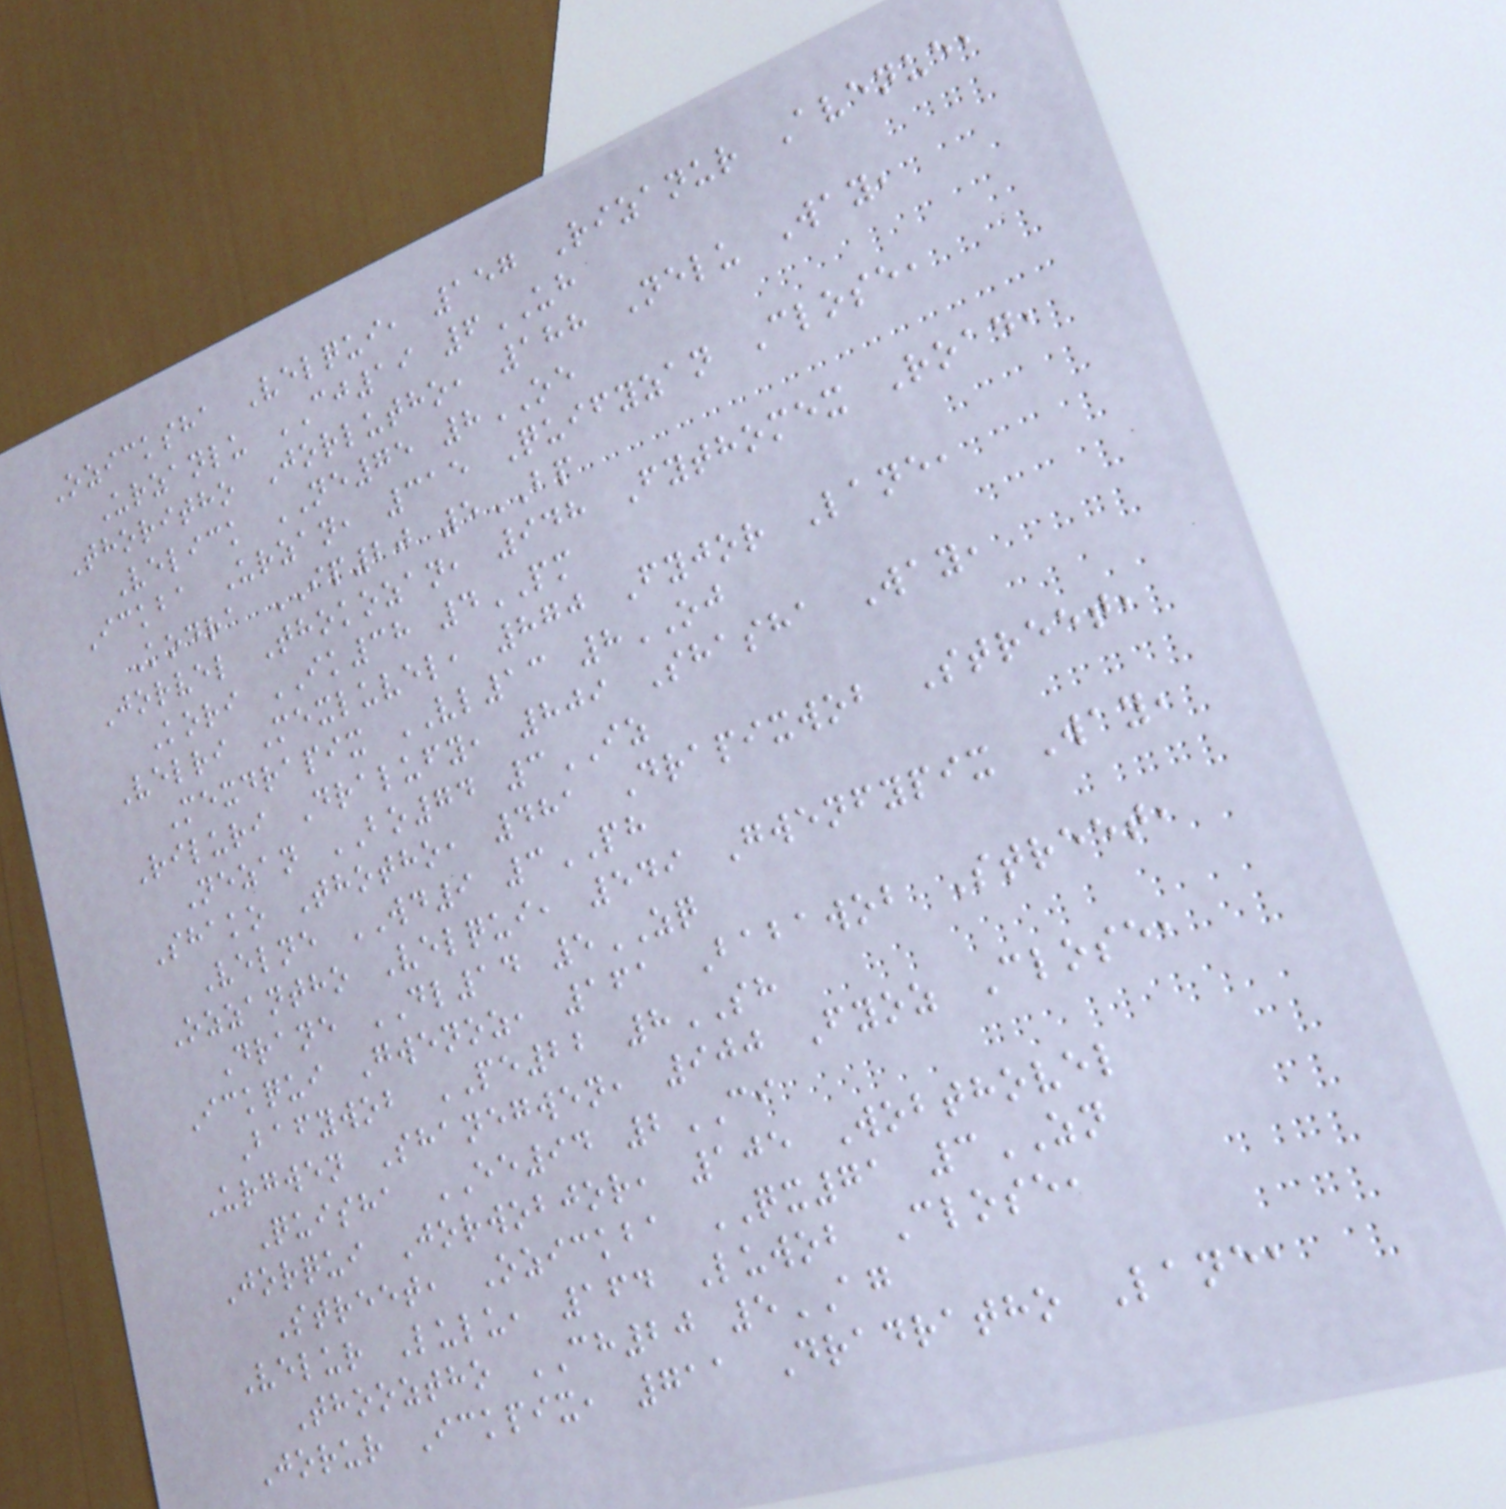Ozicksha Velqui, 157 Rizanur Avenue,
Urzanlu CJ19 6UH
Thoritho Jorlutho, 188 Nelu Way,
Velick NE75 8OE
Ickba Urzan, 315 Quifyzan Close,
Kodra IP20 5BP
Jorvel Thokozan, 948 Fythomex Road,
Kori IK38 4PM
Velri Mexluvel, 870 Fyjor Lane,
Mexdrapix VL13 8OJ
Riluri Dralufy, 809 Shasha Way,
Nezan BO74 3IZ
Shako Thotho, 481 Drapixwob Street,
Velne WD9 3PH
Ozzantho Velqui, 549 Gwenfypix Way,
Drane DL14 5ZQ
Ickqui Gwenoz, 161 Babawob Street,
Bafywob PE22 8SH
Urgwen Shanegwen, 900 Fyoz Close,
Quisha EE94 2CI
Jorqui Jorwobjor, 105 Wobthovel
Street, Ozickba QX71 3ZN
Velur Lulu, 164 Luwob Close,
Thooztho CH20 5AG
Jorur Ickpix, 711 Dradratho Lane,
